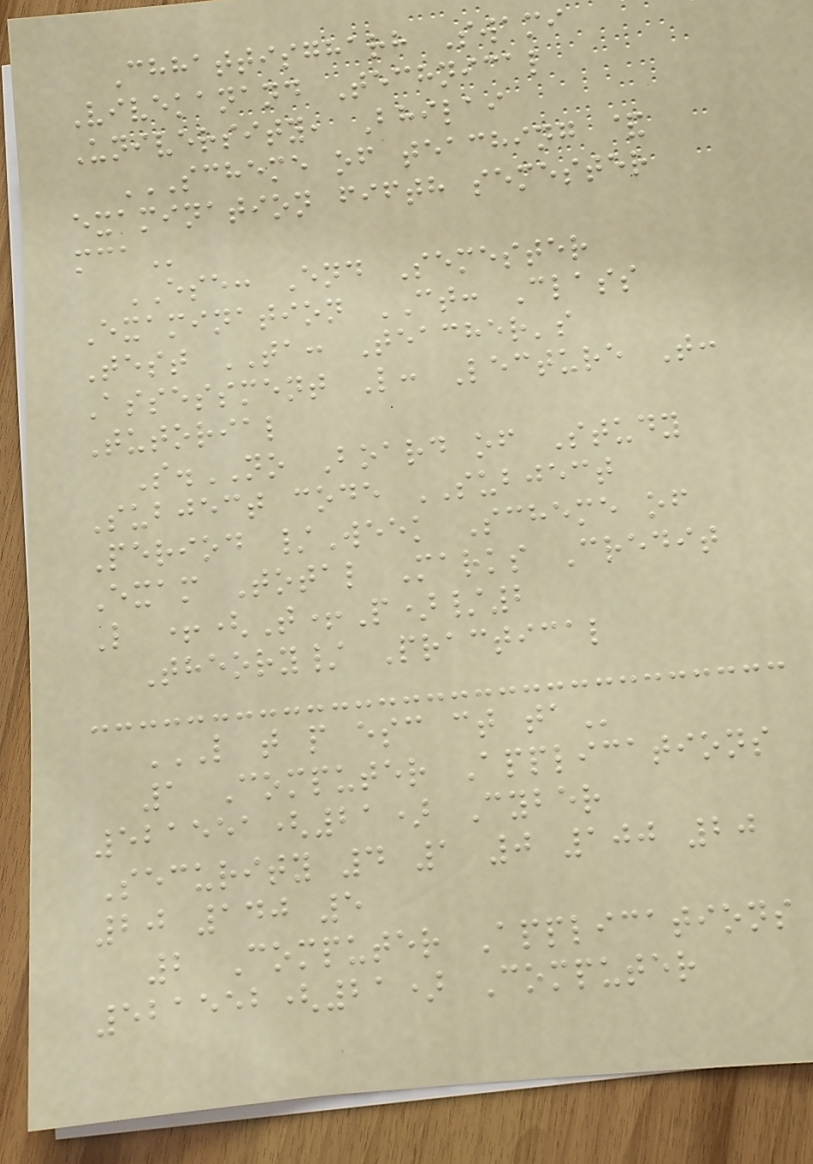Chhattisgharh Swami
Vivekanand Technical
University, Bhilai
SCHEME OF TEACHING &
EXAMINATION FIFTH SEMESTER
MCA
ESE: End Semester
Examination CT: Class
Test TA: Teacher's
Assessment L: Lecture T:
Tutorial
S.NO Board of Study
Subject code SUBJECT
Period /Week Scheme of
Exam Total Marks Credit
L +(T+P)/2
Theory/ Practical
L T P ESC CT TA
1 Computer Applications
521551(21) Cyber
Security 4 1 0 100 20
20 140 5
2 Computer Applications
521552(21) Computer
